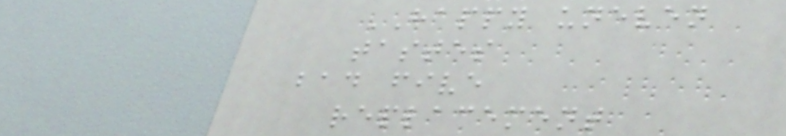HAPPY uneven
tastes
bad five
replacement
